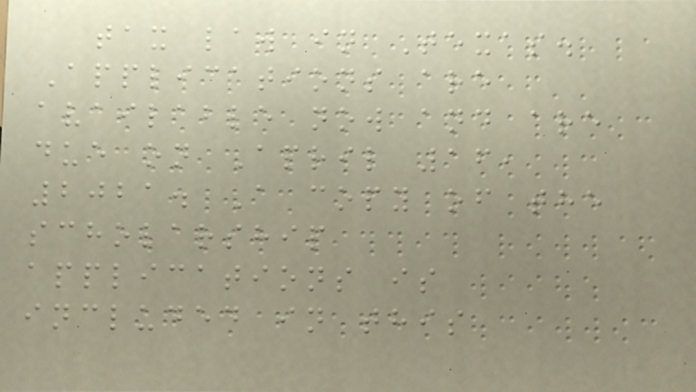tax law in Texas.
Applications are
available now and are
due on April 16,
2021. A copy of the
scholarship
applications is
included in this
